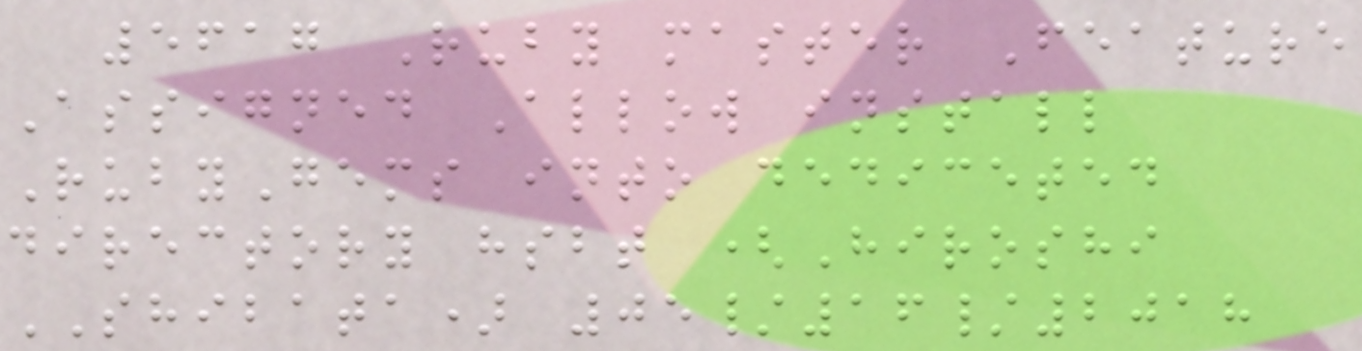5617 Ruby master Feature
Assigned Allow install
RubyGems into dediceted
directory hsbt (Hiroshi
SHIBATA) 05/16/2018
